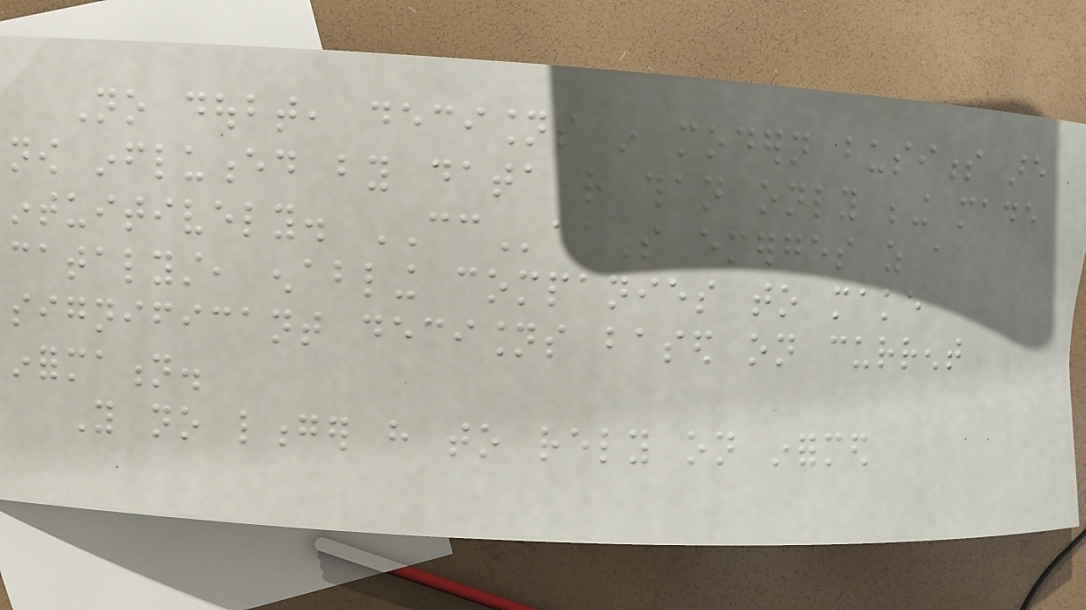No doubt, decisions in modern business are
now influenced by data rather than only being made
intuitively. CCaaS emerges as a
catalyst, enabling companies to make
significant decisions based on current
information.
You no longer have to rely on informed
